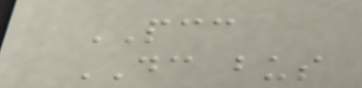PCC
DC bus
